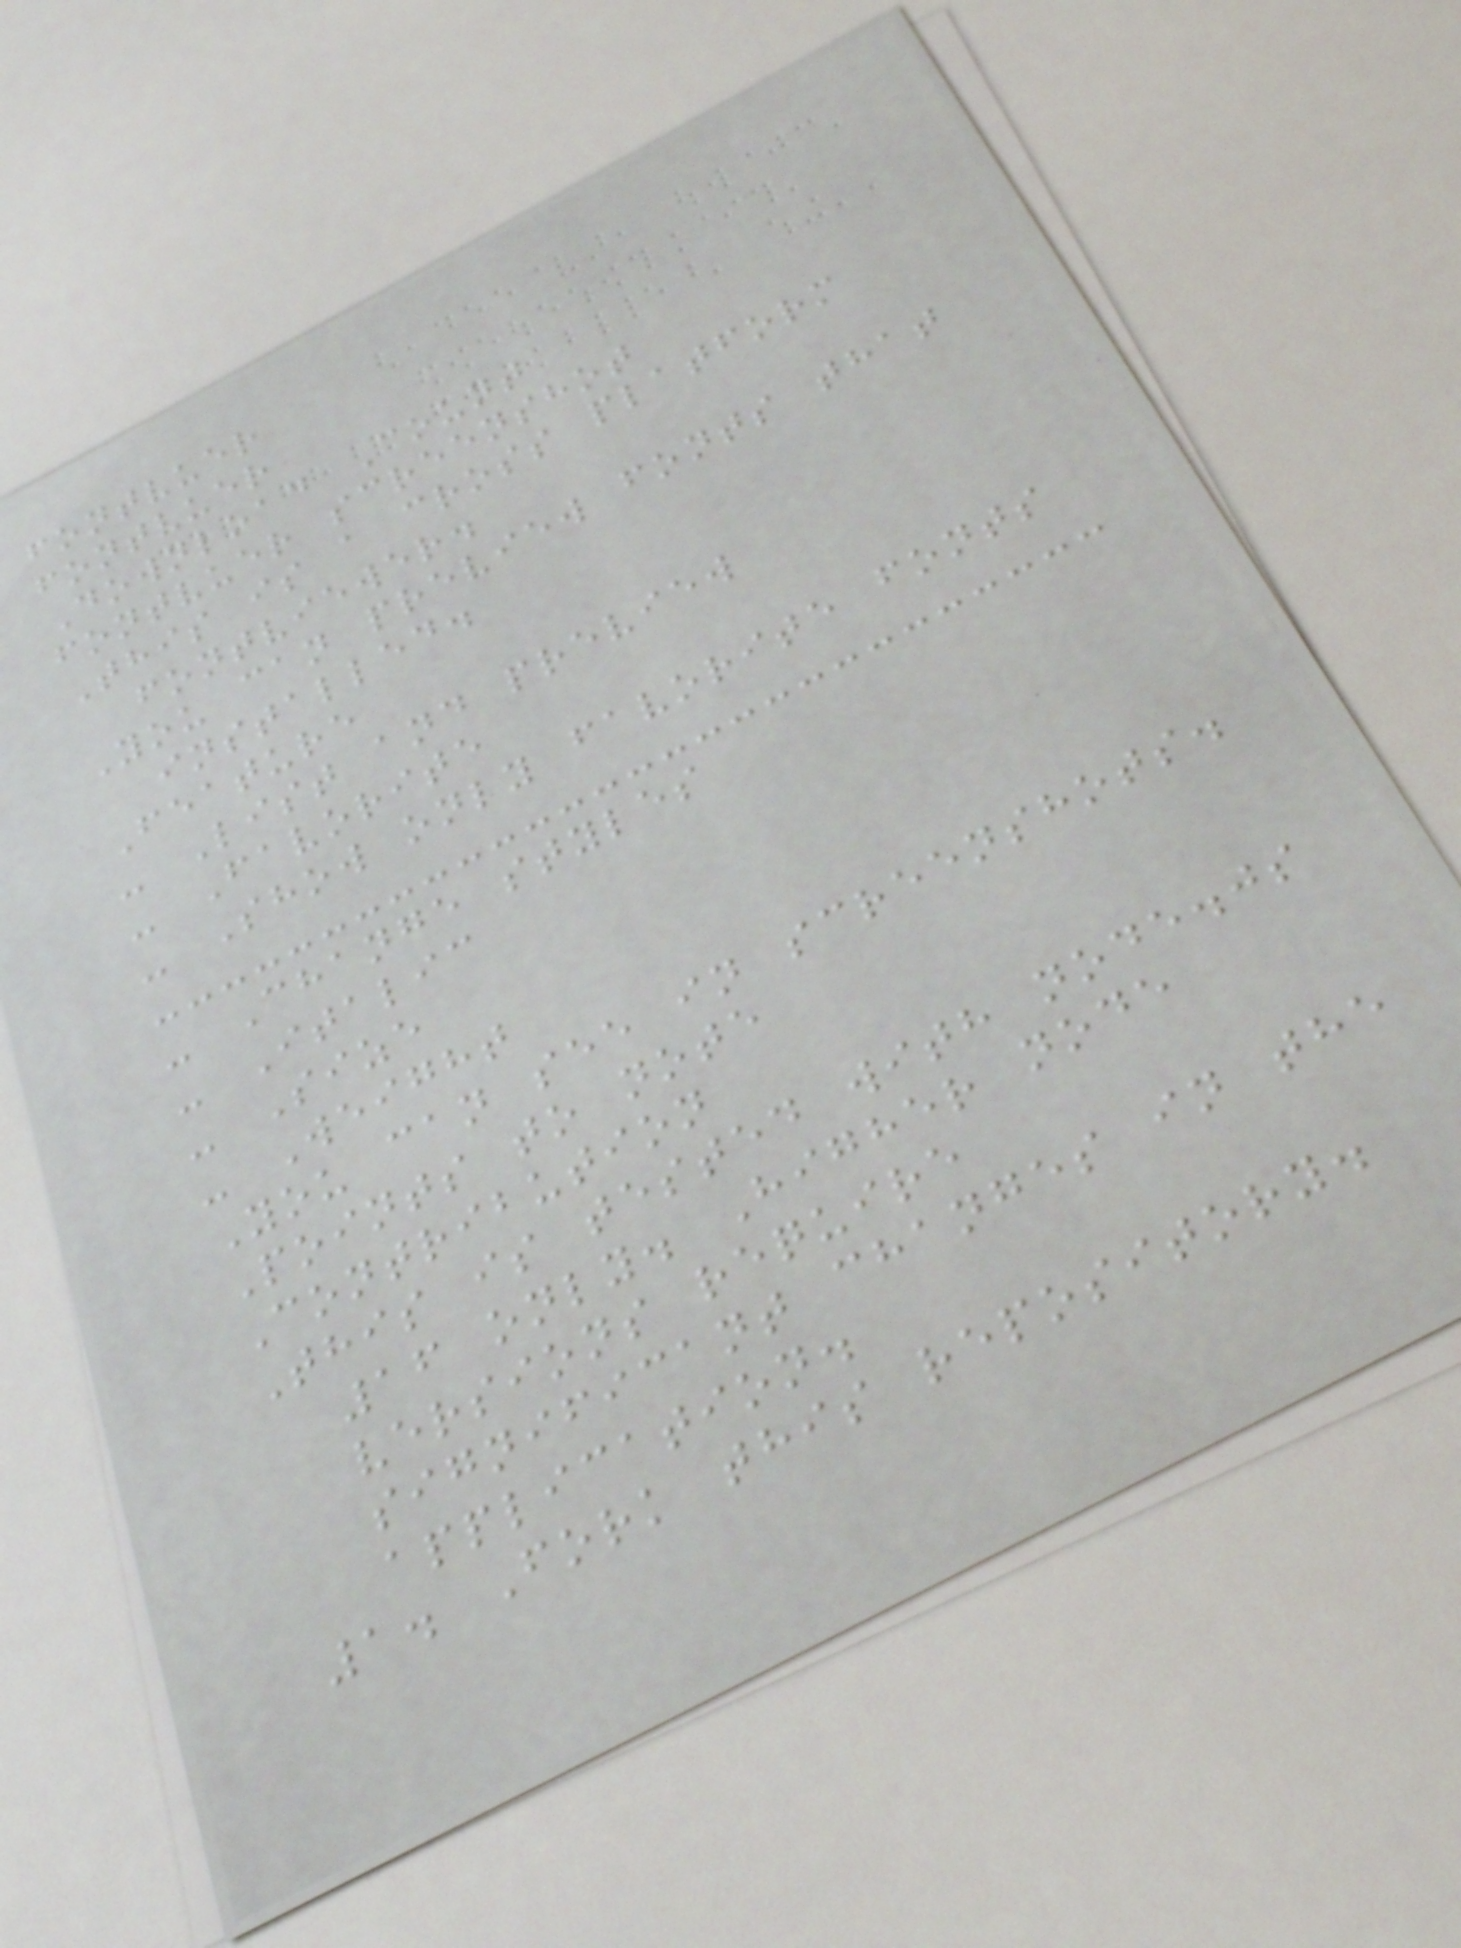fontvuer
fontvuer
Download Count
fontvuer screenshot
This is a cross platform
fontviewer.
You can preview fonts that
installed.
Feature
- List and preview
- Favorite
- Show only favorite fonts
- Change styles
- Italic
- Size
- Weight
You can see in screenshots.
Points to note
Contribution
This is tested with node.js
16 only. Higher node
versions require
significant changes in the
application.
1. Fork this repository.
